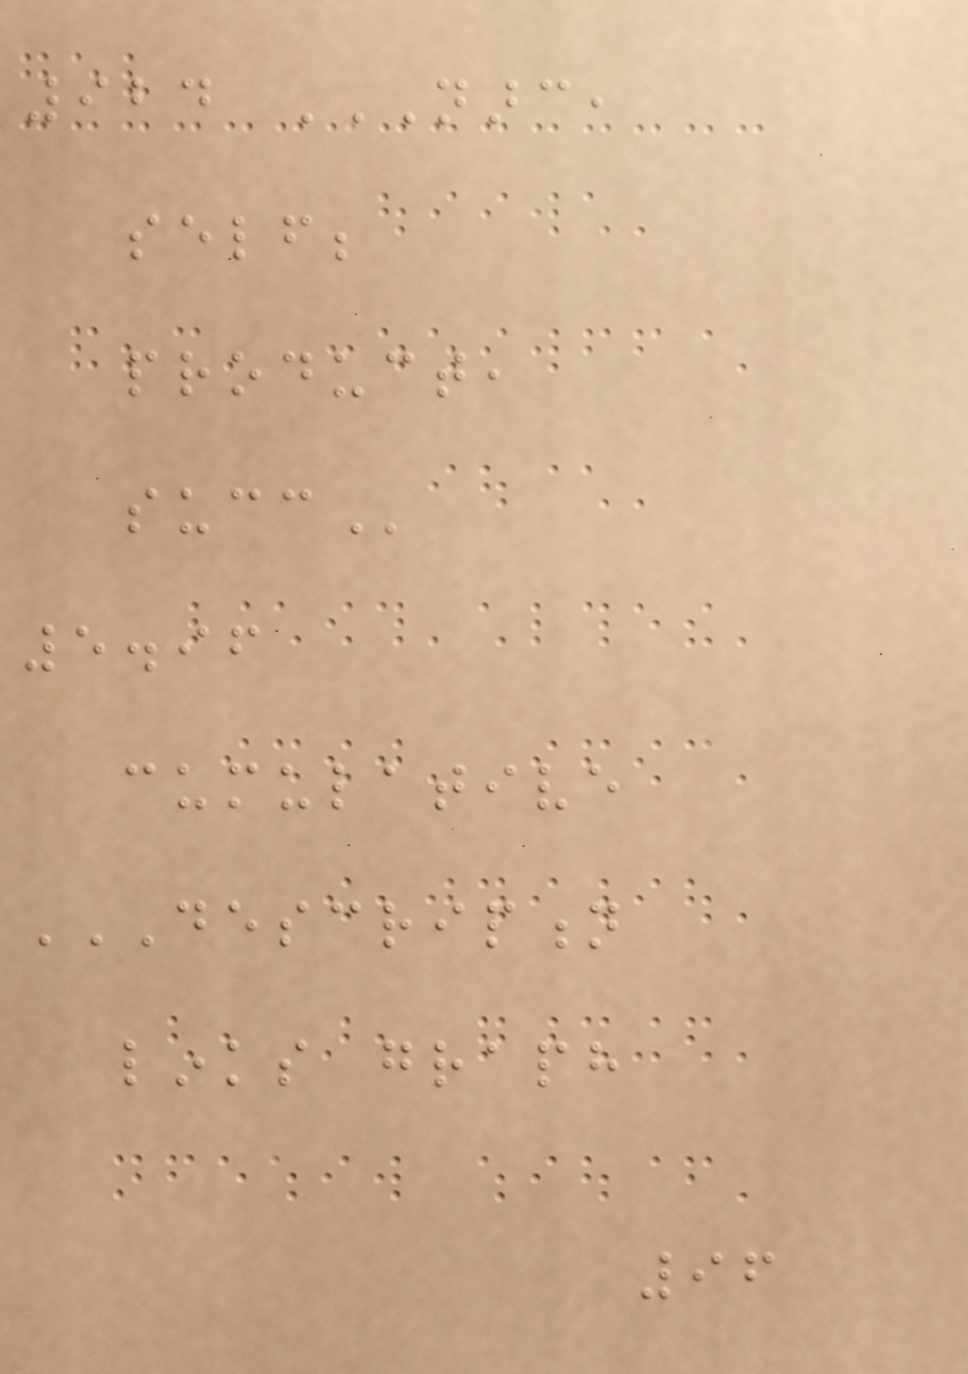924 NARC,
SELF;
PRODUCT,
SUCC
5.96
cumulative
DESCRIPTION
LINKS GRAPH
96
